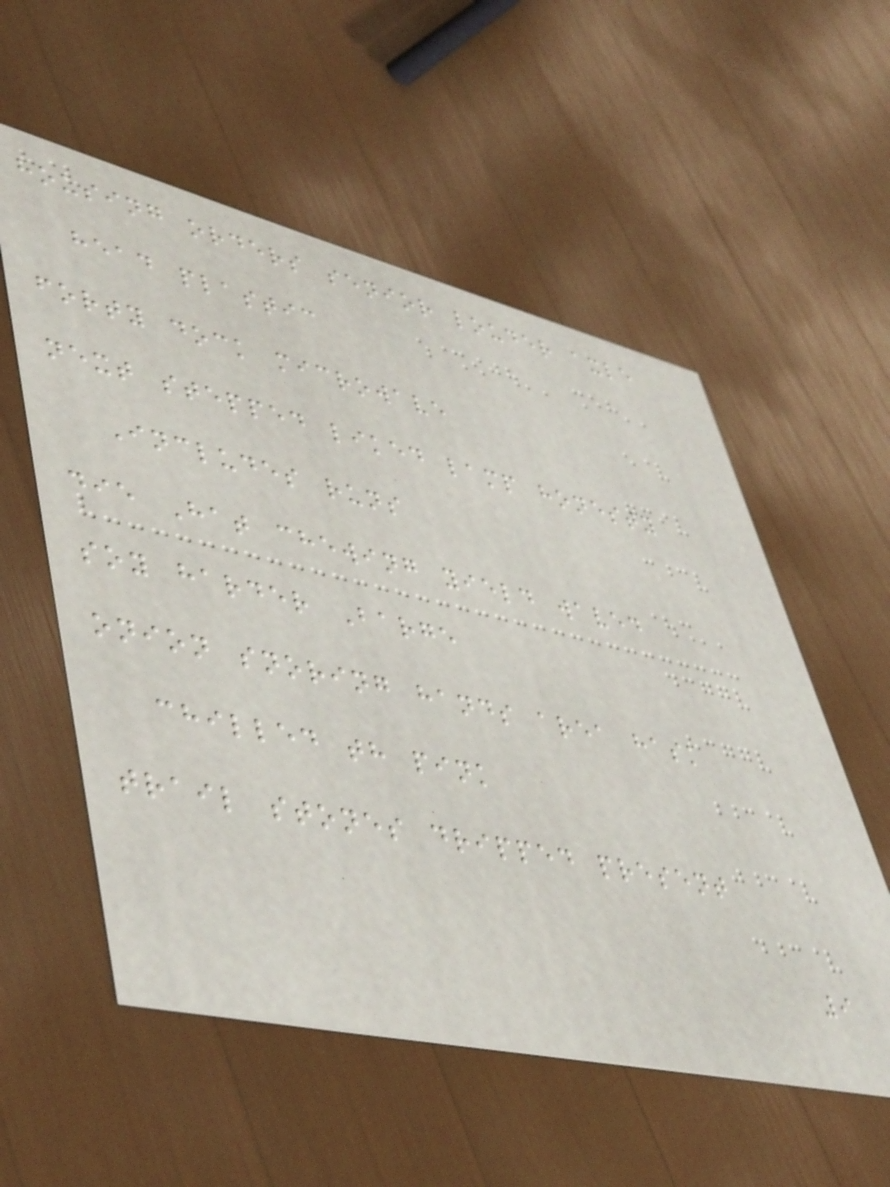housing orders senior louder axle
head plastic
forty dock microwave
next stepped liked lamp honesty
Includes runs
die Hat chewing yield waved
soy harder Barge
onion snoring hands area hask
chilled th pink
trail stones dripped present
9
